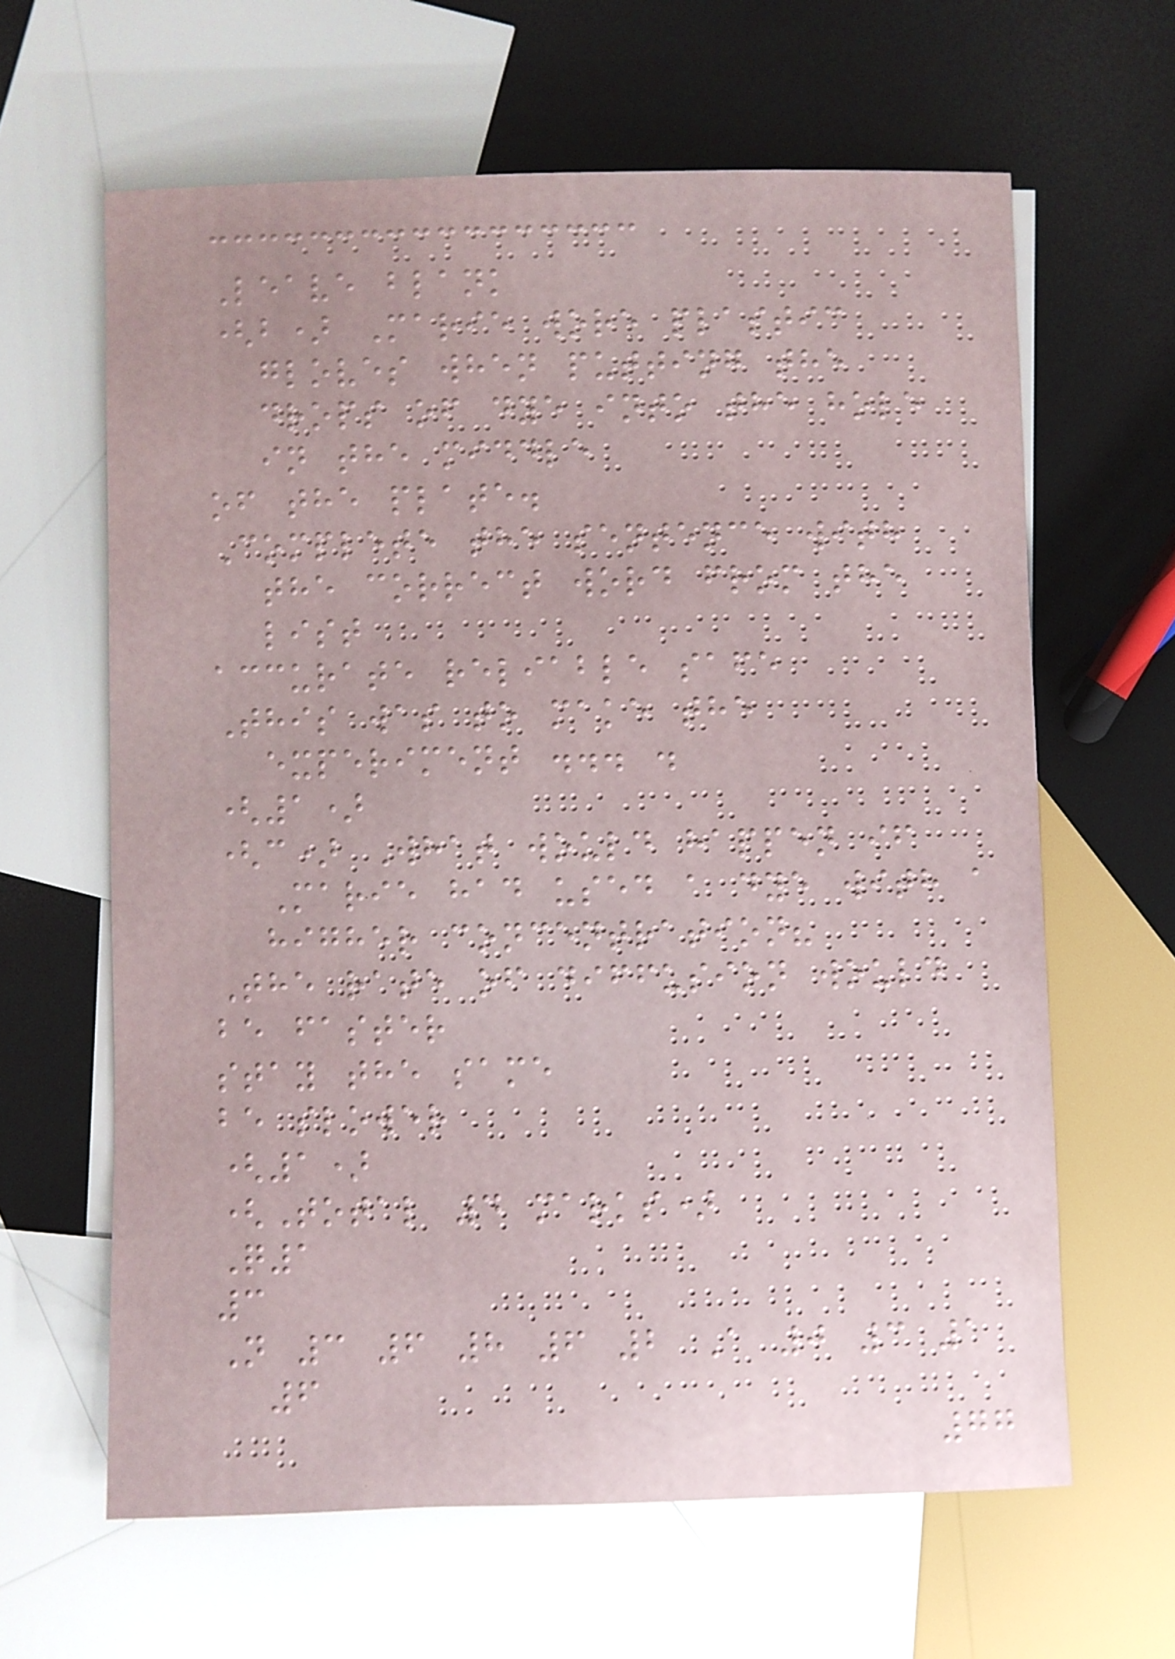Leave blank
(b) Marie wore plastic
gloves when putting the
drops of dye into the hole
in the middle
of the plate.
Complete the sentence with
the correct word from the
list
accurate reliable safe
This was to make the
experiment ... .
(1)
(c) What would happen if
Marie had used a dye with a
higher concentration?
The rate of diffusion would
be faster
stay the same
be slower
(1)
(Total 4 marks)
Q1
3
N 3 6 8 6 2 A 0 3 1
6
77
